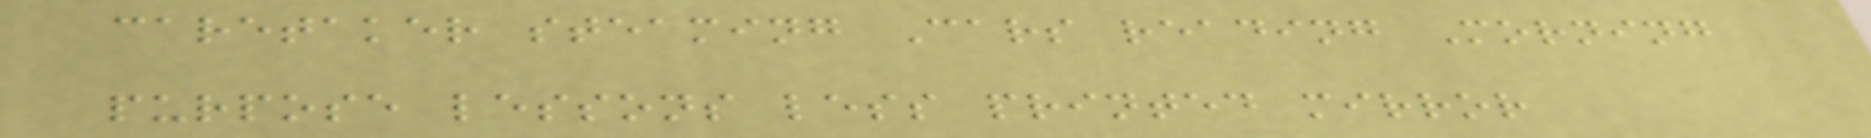caretaker steaming Cars reading Morning
purpose lessons less printed mirror
